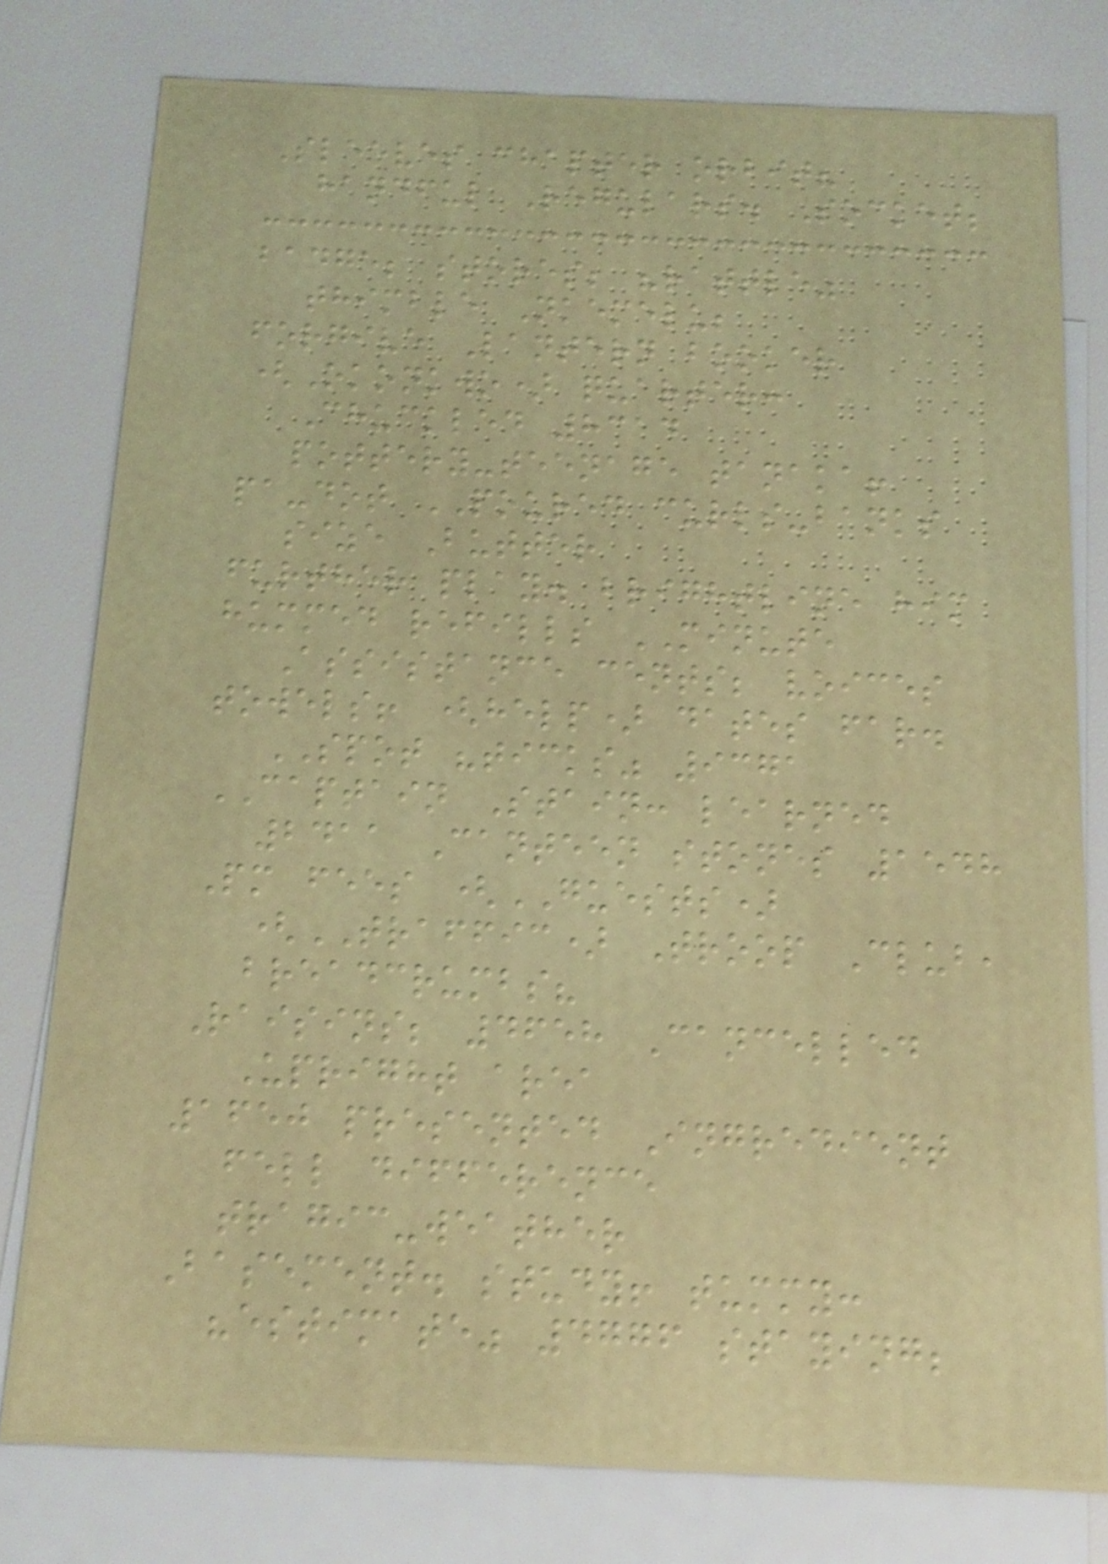Sleeves chapter orbit?
handful Regulars. Socket;
badge; stores; "rattle"
thimble Nkemelu;
forgive Lantern booker
(Okonkwo) quarter:
Chuckled 8314
pottery-teenage tanaka!
pa-dot POURED curls-banks
size Butter
further play. brightline him
hummed refills MINUTE
Assistance cents; voices
towels! (help) dates far.
SPOT "ticks" 9371
CAPTAIN Stain: learned
2411 Canteen stones 1548
Pm fees (GUESTS)
(TRAFFIC) Troop Club,
breadcrumbs?
Raisins; 4658 Cancelled
Upright area
1650 presented Ingredient
fell difference
tragic-weather
Basement. study! tummy:
"estimate" 4776 staying;
